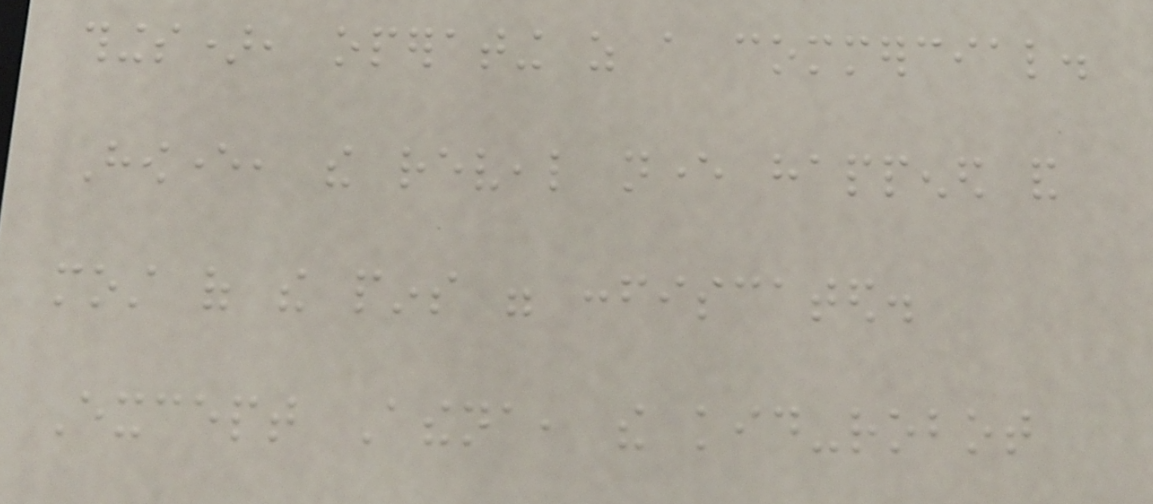things), operating as a commercial.
However, the reveal never happened and
most of the pins were confiscated.
Except Athena, the kid-robot
